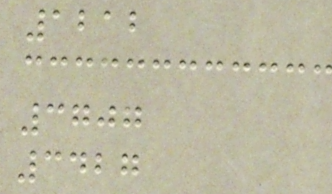1212
3707
3427
